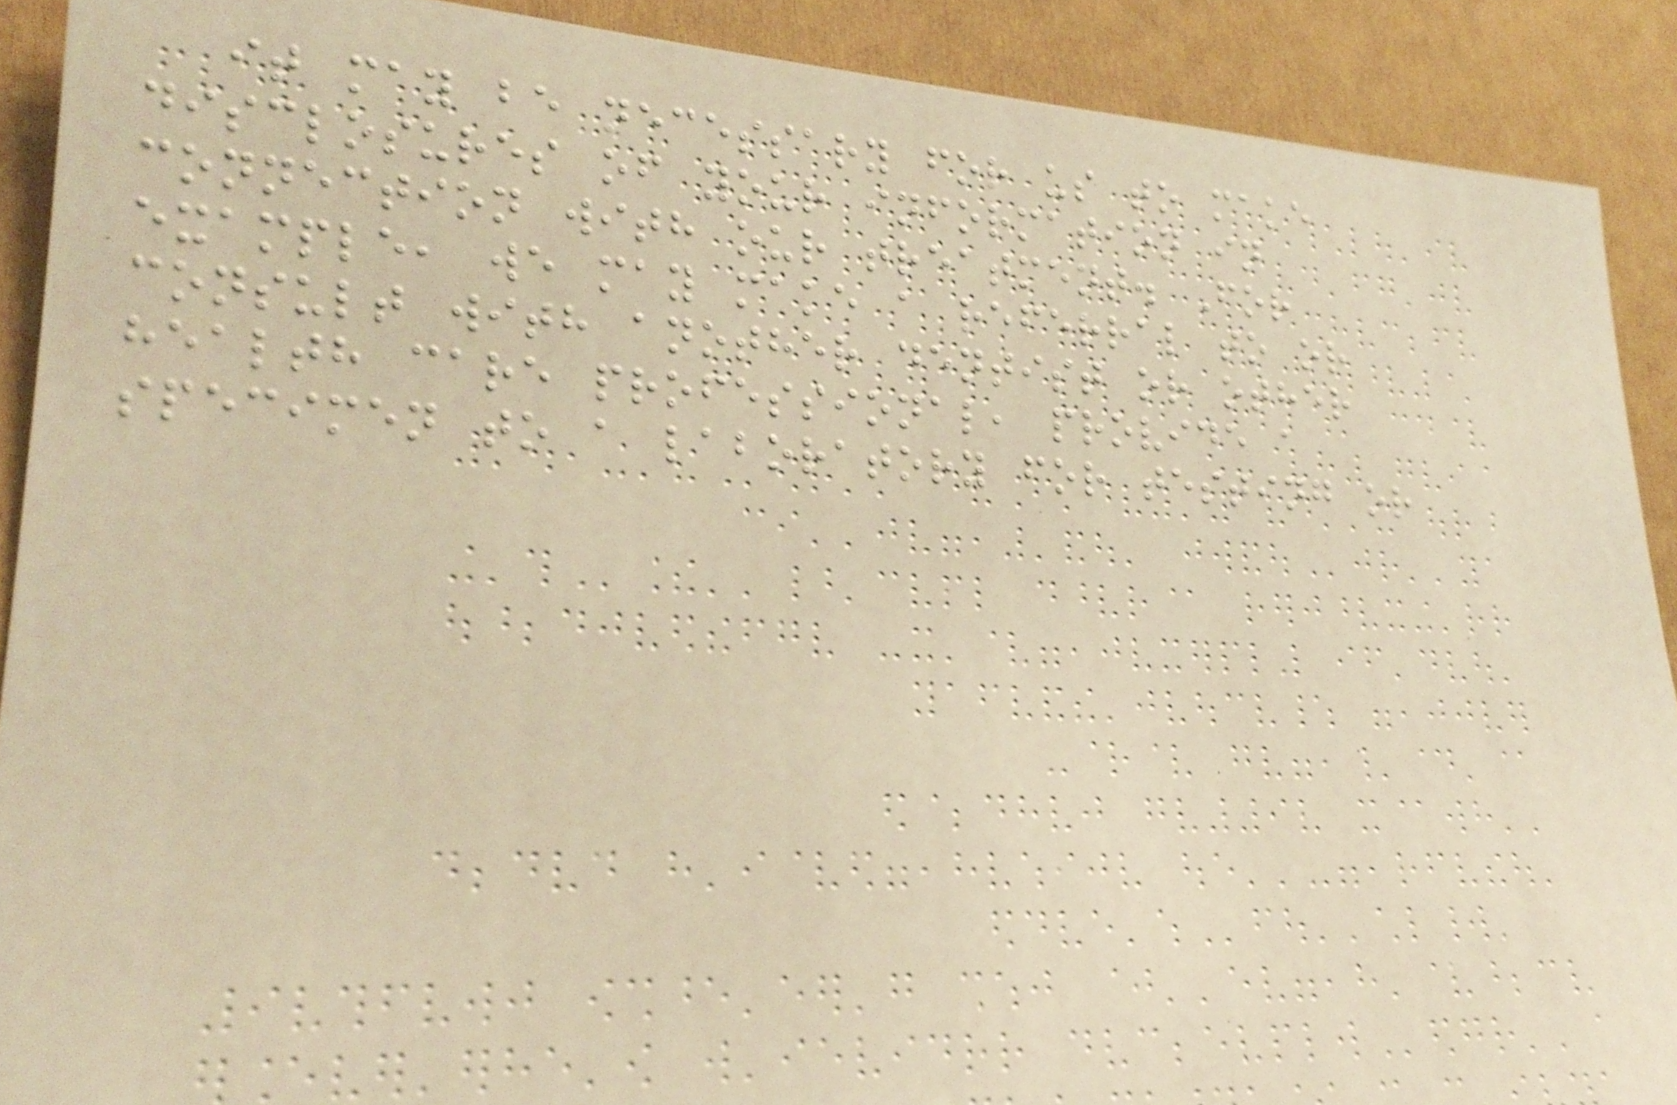it may be necessary for us to make
disclosures of your information in
connection with our treatment. For
example, we may make a referral to or
consult with another dentist or other
health care professional, provide a
specimen to a laboratory for testing or
